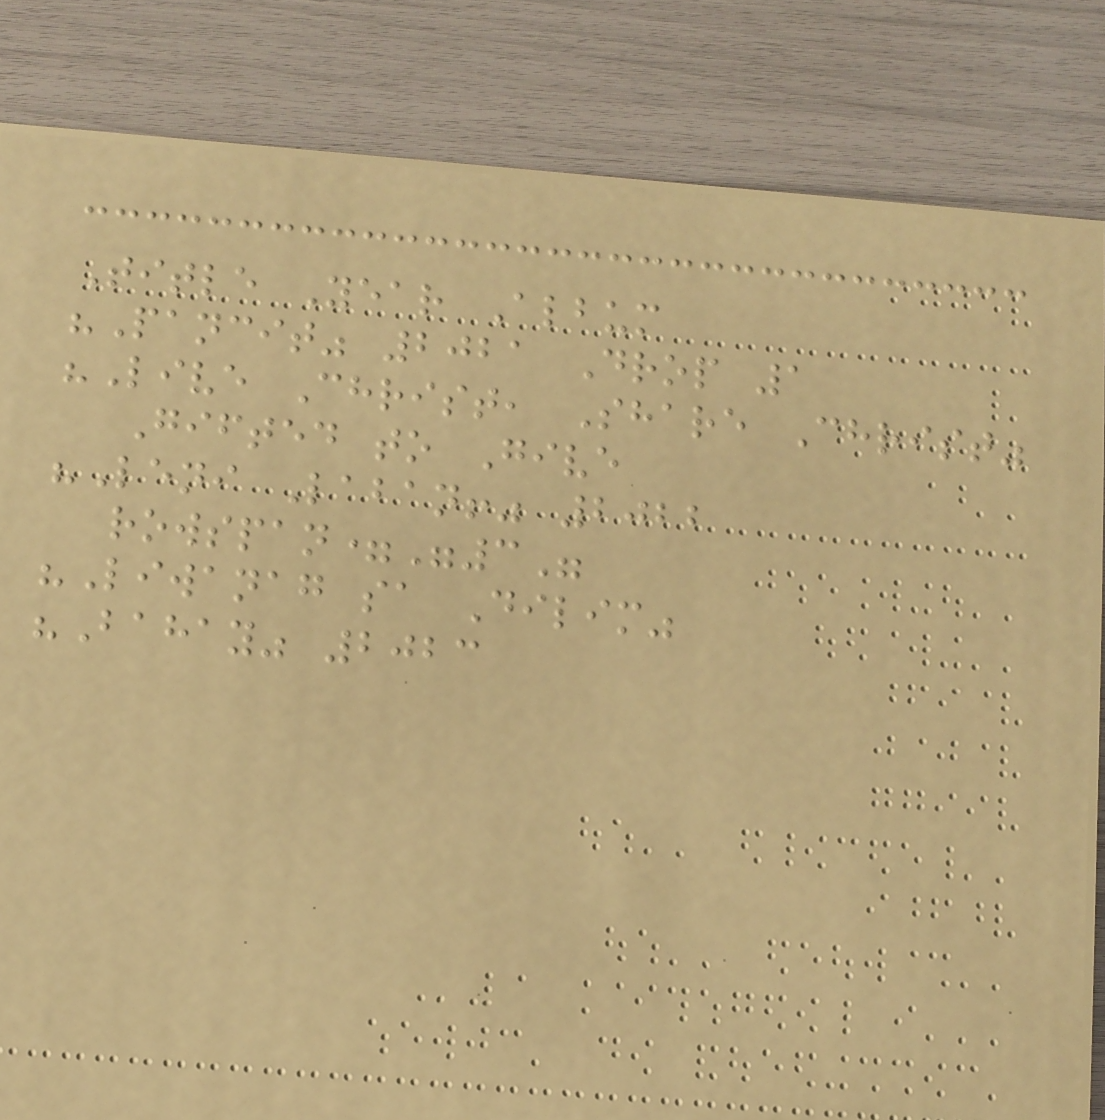Title Year Album
"Pancit" 2021 Drop 1
"Live Christ, Share Christ"
Gifted to Give
"Leni Laban!" 2022
rowspan="3"
"Liwanag sa Dilim"
"Bahay" 2023
